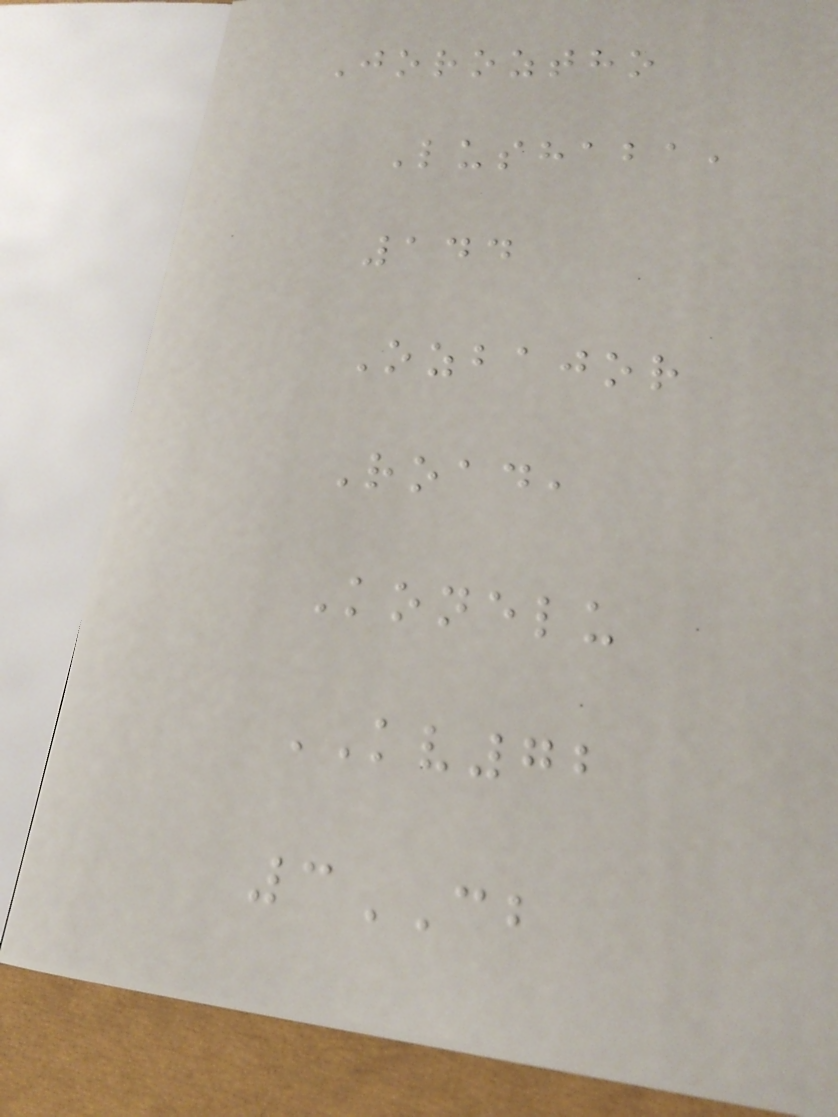Joroztho
Lushaba,
144
Ozbajor
Road,
Konelu
KV72
3CB
